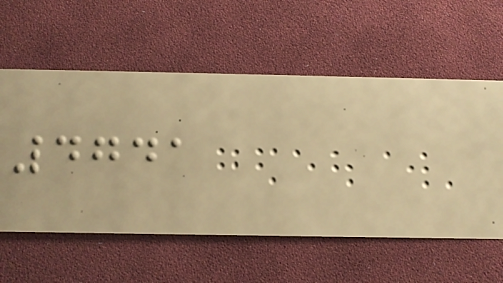4741
